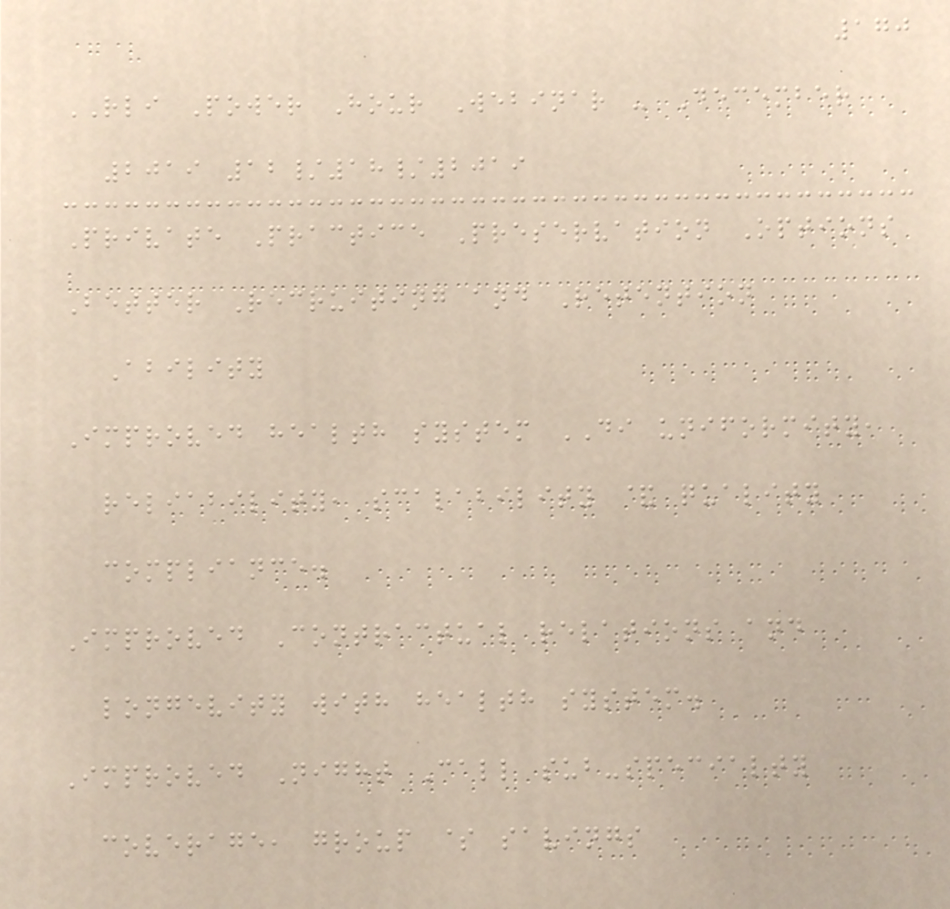170
RLI Power Hour Webinar - December
2019 12/18/2019
Private Practice Preservation Options
Better Recruiting and Retention
Ability
Improved health system DI uniformity,
reliability, scalability & quality
compliance.
Improved Contractual relations and
longevity with health system.
Improved Night Call sub-specialty
coverage, group $ savings
